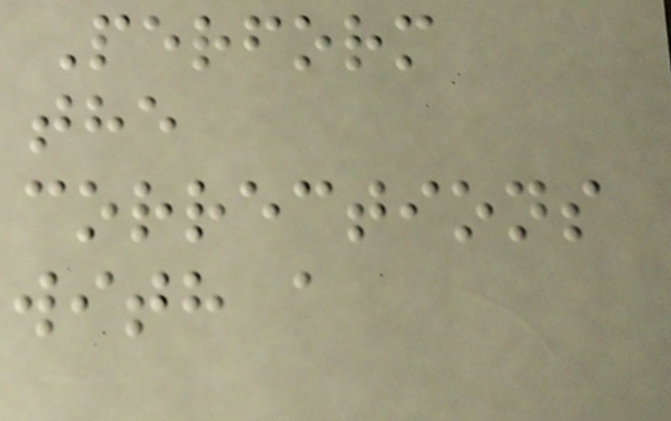Perform
the
corrections
with a
